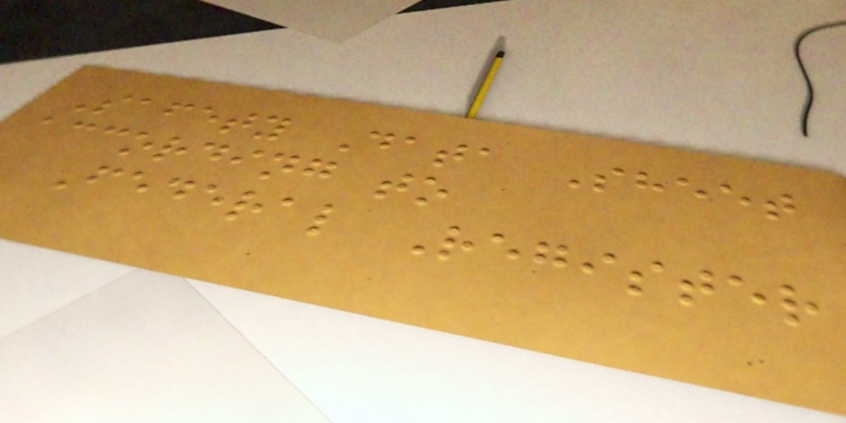Safety Data Sheet
according to
Federal Register
